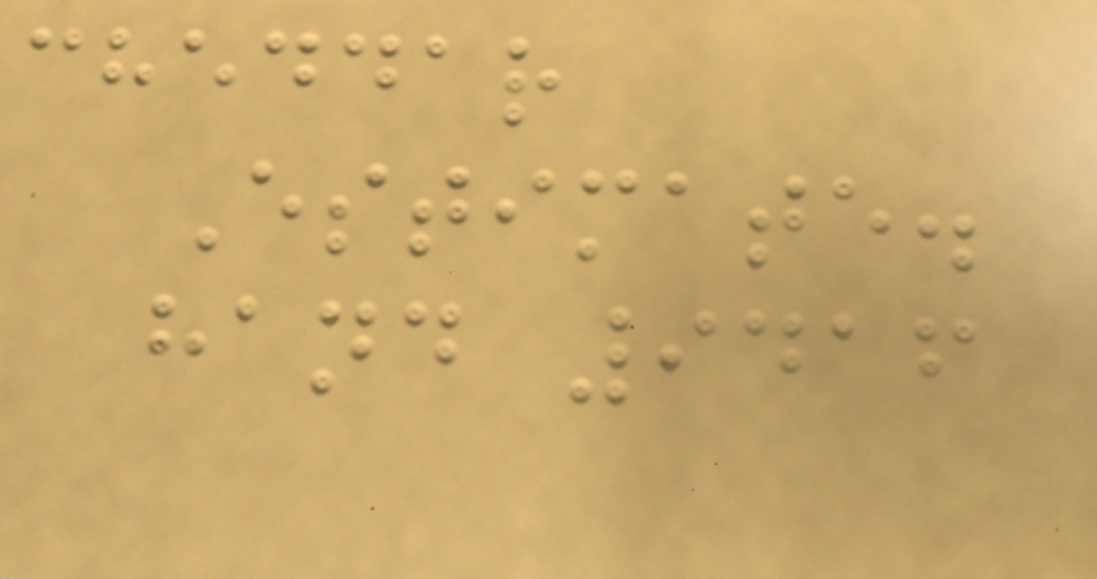cheddar
Estimate.
hand 9416
